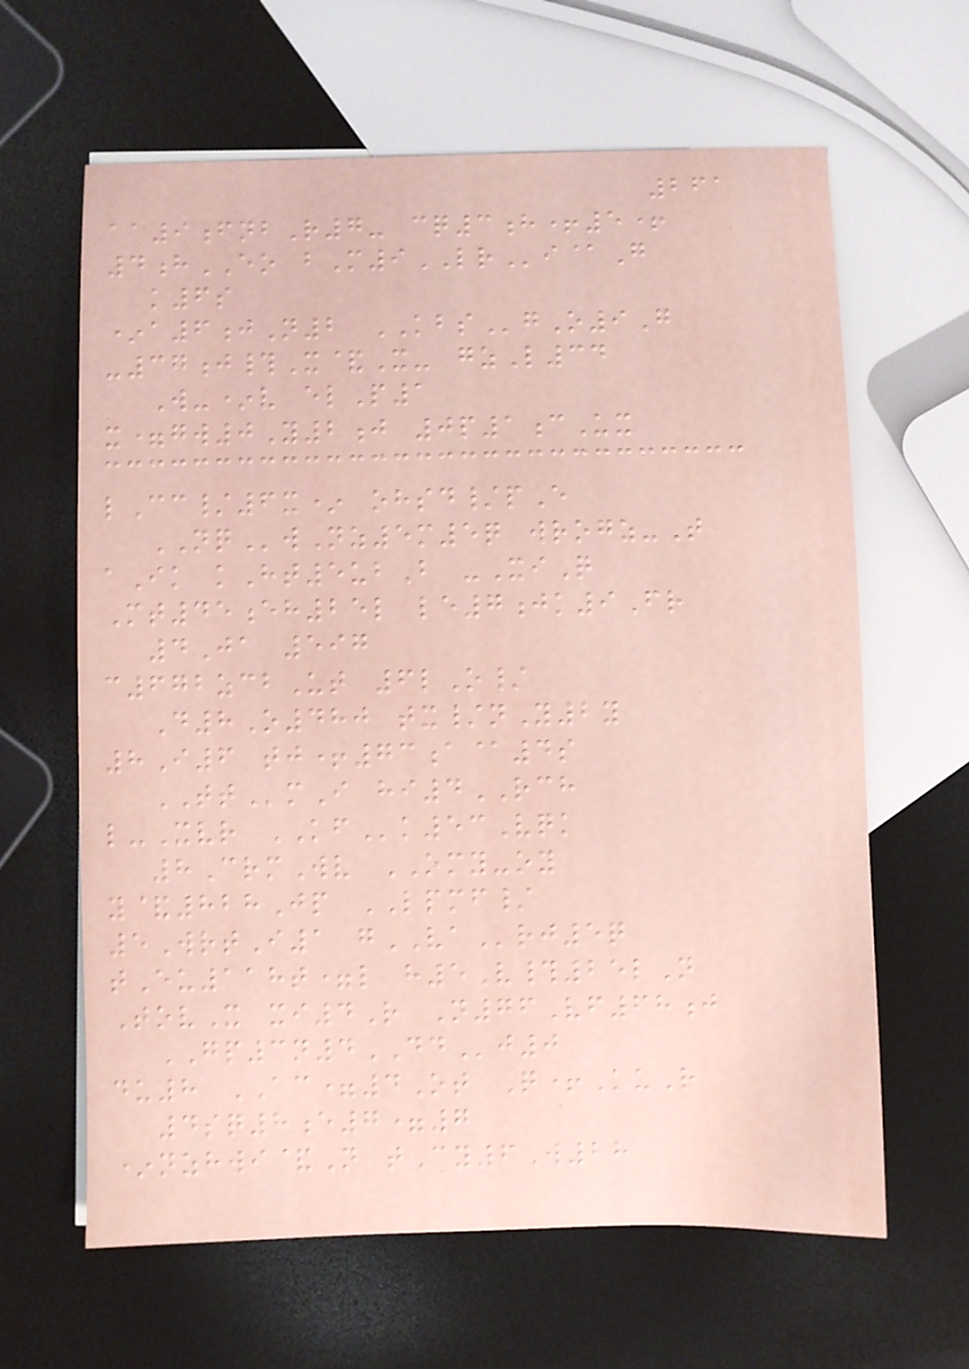261
aa9fnbR7- cq3h+5+
4hEO bM9LRi@G
k6s
*a6jN2 KBSgO9G
-37j#X&X- gzL34
W-*v elP1
x=gw0Y2j 0p1cUx
lCc/6x* ohsd/pE
NQwNz5m5q wrogz-T
aIk kHt5ubB -XiQ
Mt45eh25l le7jk9Fr
4Ja 597
c672zcbUt 6lO/
D8O480 tx/nY2y
8I6 tj+73a@4s
TTmI hi4RCH
l-Xvr KFk53Vqk
8CrmWv OMY-oy
y&828Jp LPMF/
5WrtI1 gVArj5q
tEu118t=l h5V#25lN
TovX xi4R N76Vf68j
GP3n4DDj0
du8 AC=4Ot Q+KuR
4sq8e7=7
*nzhwi&N tCy6W28
